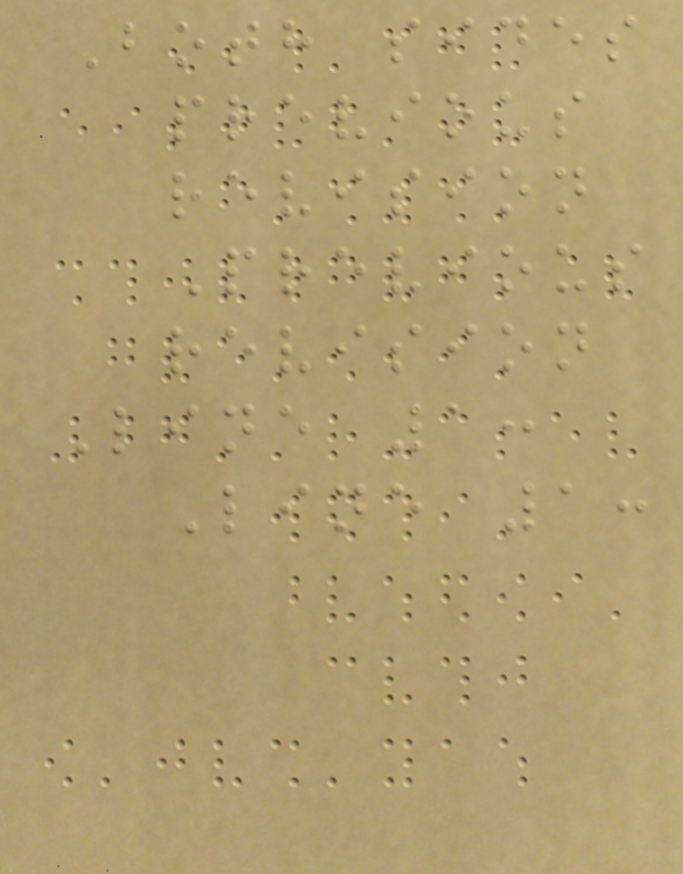Both sides
previous
revision
Previous
revision
Line 1:
Line 1:
